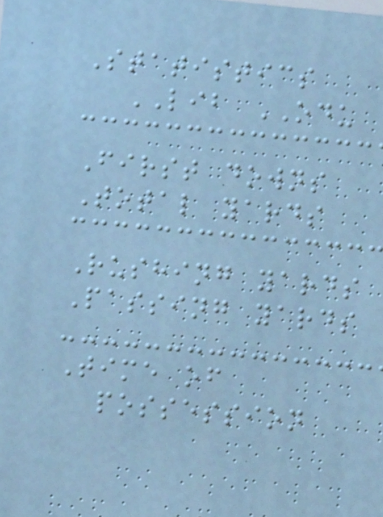Statistics
LIB ODU
First downs
Total yards
Rushing yards
Passing yards
Time of
possession
